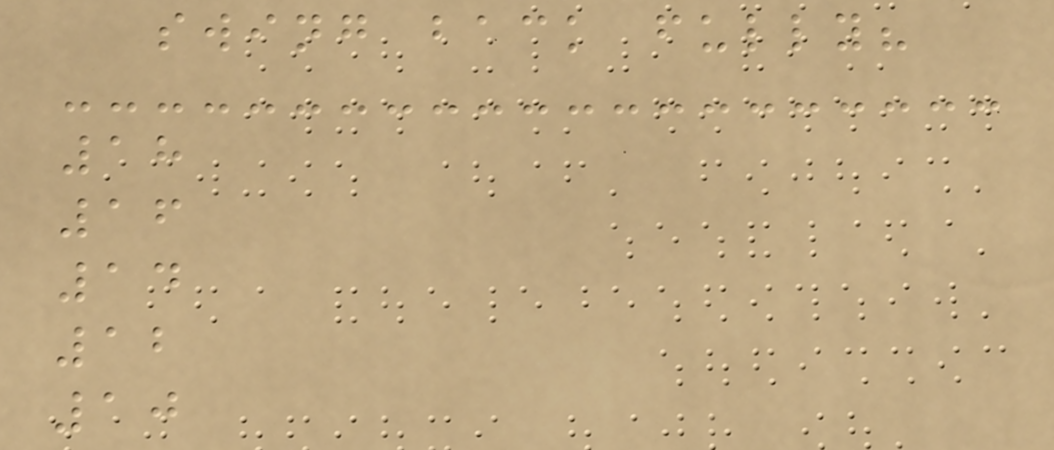swing back fully?
18
16
14
12
10
